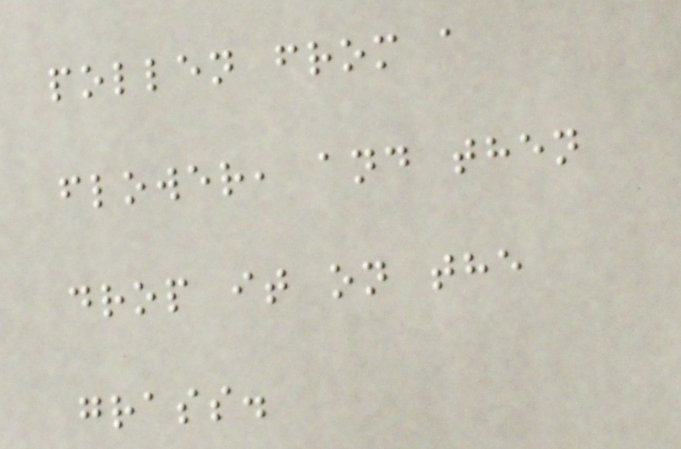pollen from a
flower, and then
drop it on the
grass.
